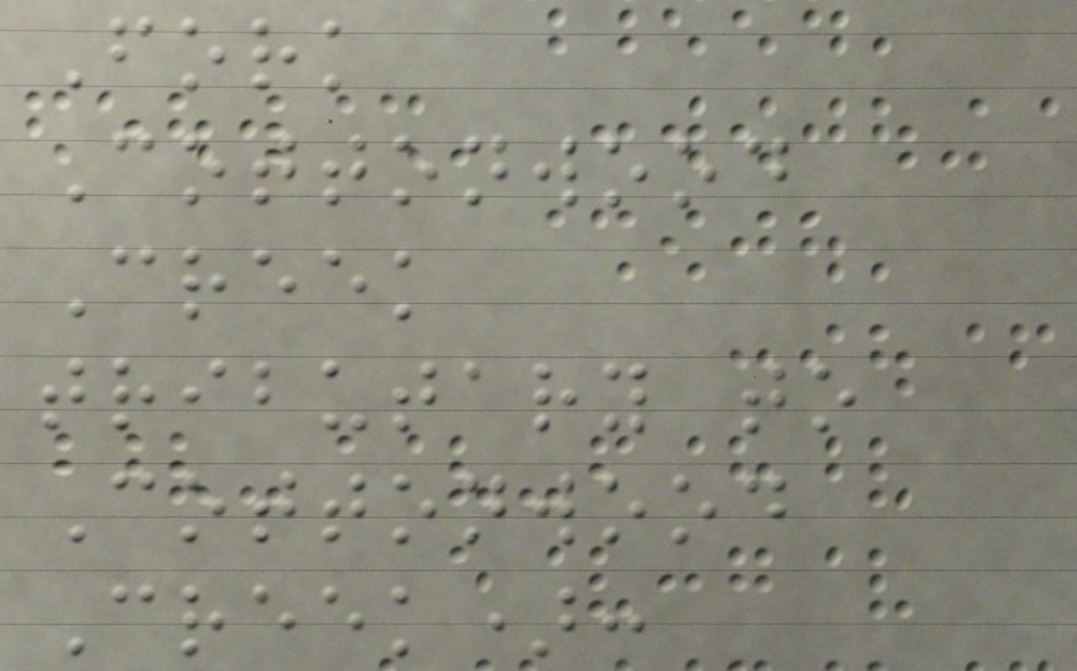Fork
Cottonwood
Creek
tributary to
Cottonwood
Creek):
